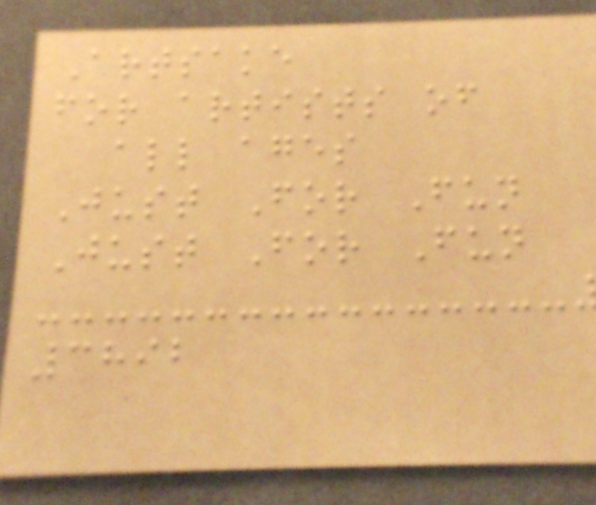Artsake
for artists of
all ages
Just For Fun
Just For Fun
3892
